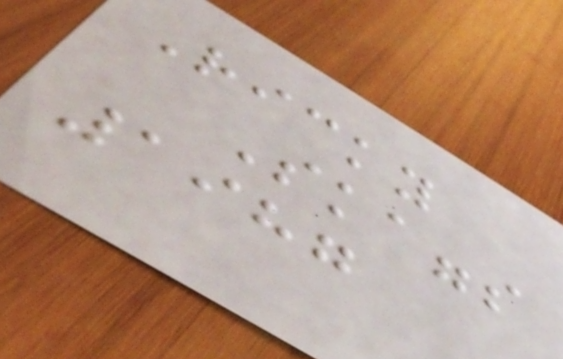Ricky
Skaggs
1987
